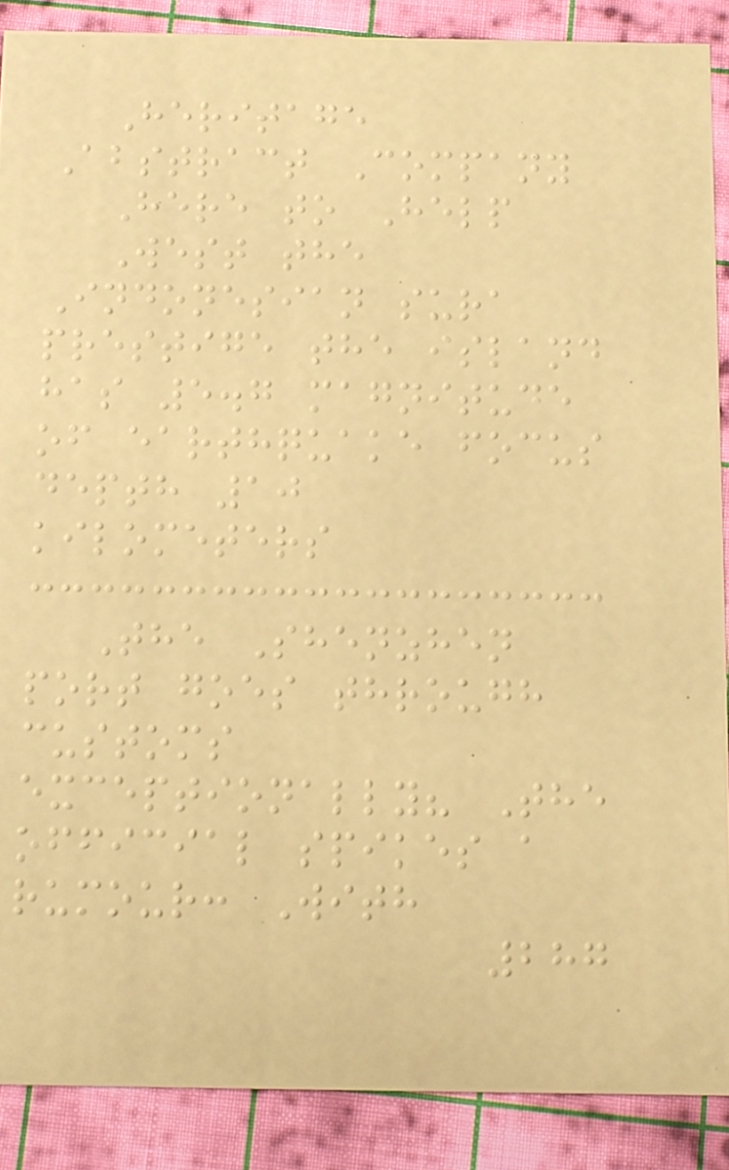Heritage
Abstract Company
Here to Help
West the
Indonesian sura
prestige the island
has 5.7 magnitude
of earthquake focus
depth 10
kilometers
The Shenzhen
port goes through
customs
exceptionally? The
official spikes a
rumour: With
287
